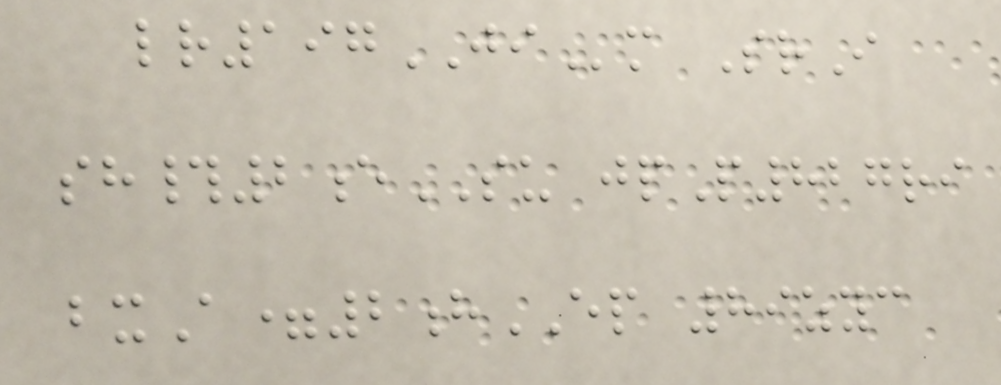lr197JIm SrI
sh#2eSU jpP827ri
bxA=2hEP 89zyc
